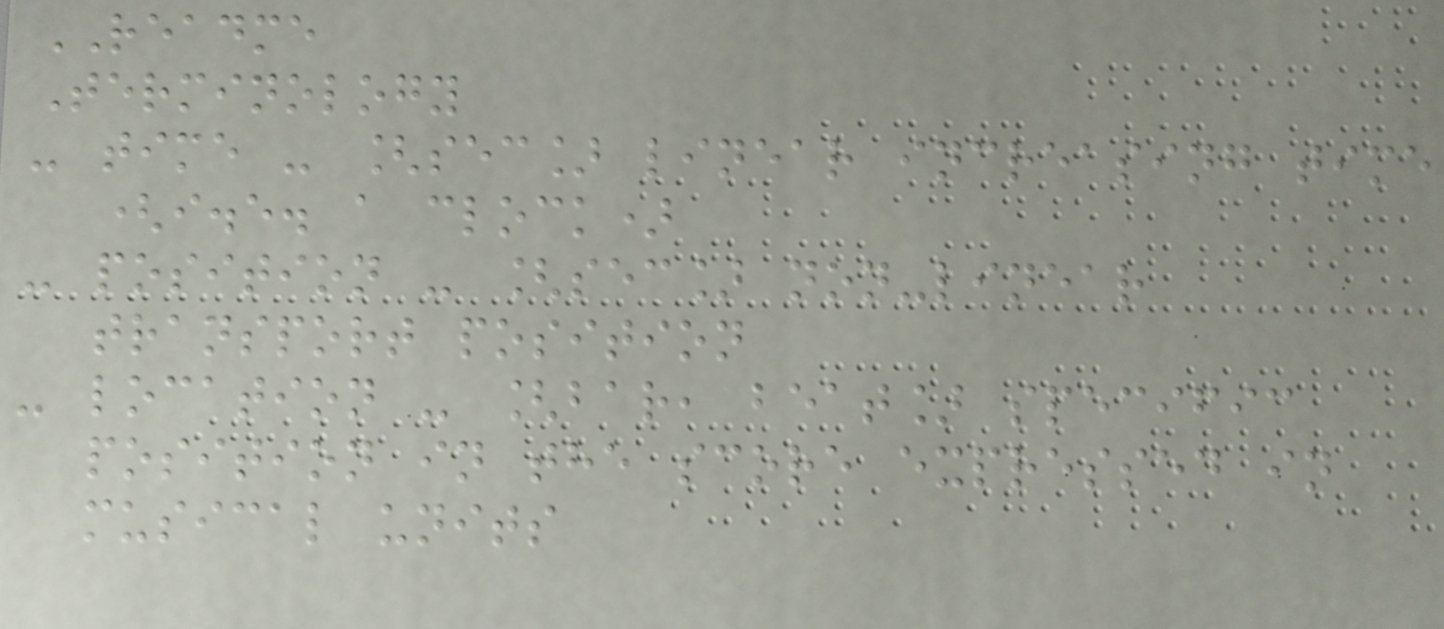README
Terminology
- time - [sec] linear increasing time
(i.e. a clock)
- position - [sec] non-linear
transport position
- location - [bar, beat] specific
position in the score expressed in
musical units
